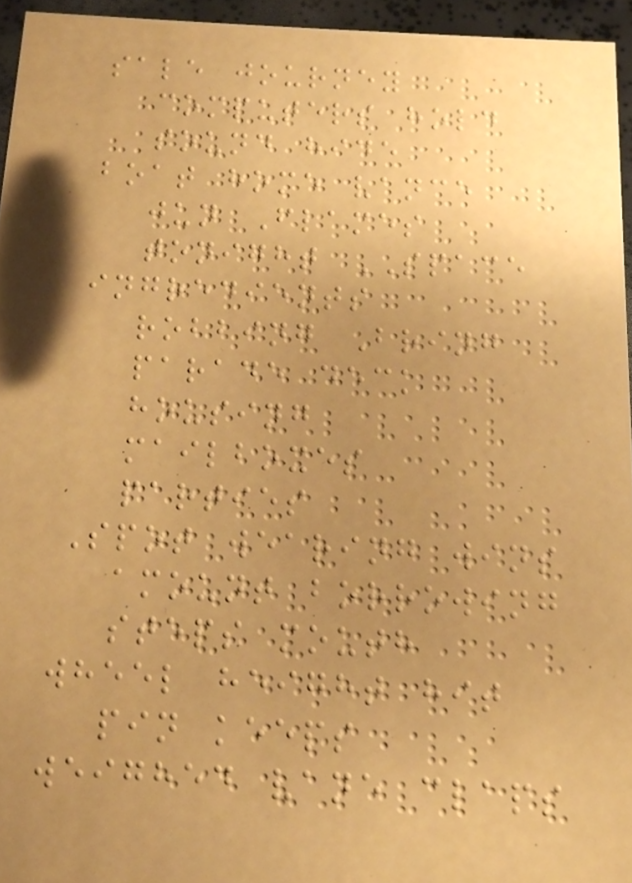sale journey
computers hold
sound hide
boat home vance
jun Flames
tonight SPACE
ingredients
robbing Bring
parade deck
housing
mailboxes
parties
Spot wearing wins
amount borrowing
steps mouth
wheel height hit
pin keeps
weighed vane claps
